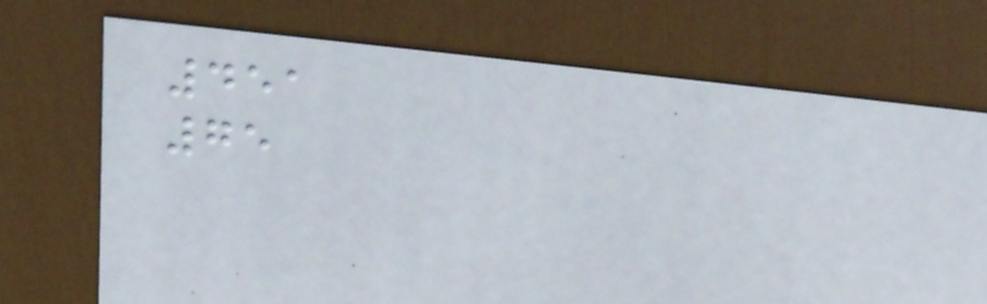451
75
